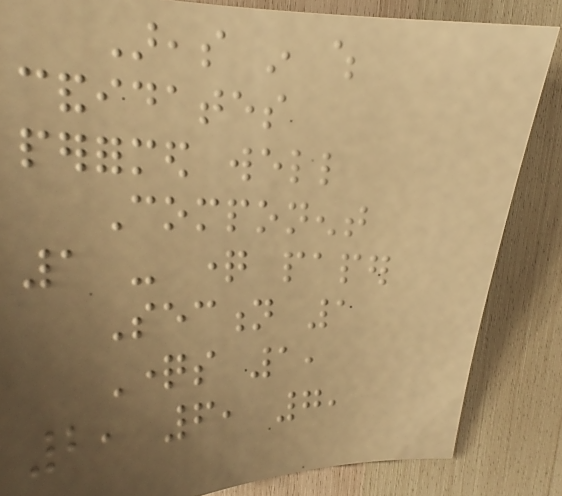Areas in which
candidates
performed well
Component
1 - question paper
Section 1
Questions 1,
2, 6, 7,
